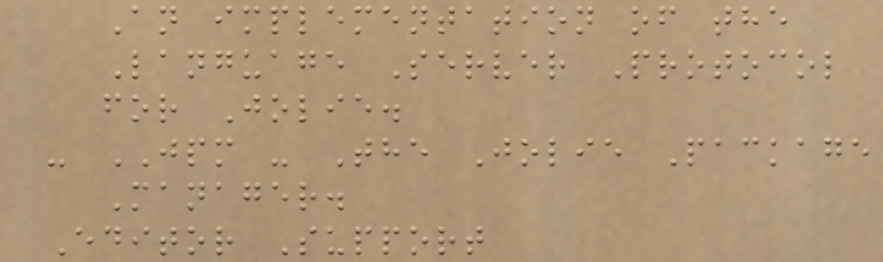An implementation of the
Language Server Protocol
for Jolie.
- JPM - The Jolie Package
Manager.
Editor Support
